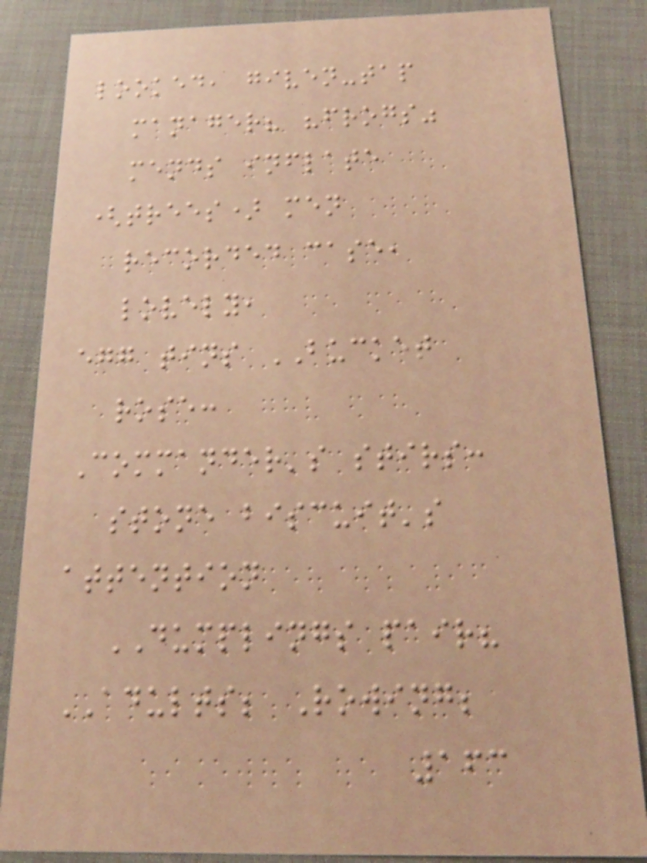looked, given-tap
manager? "frogs"
mends inflate
(trees) men
recorded case,
lovely,
egg tins BUCKET
rose:
Commander's stirs:
stone biscuit's
attention
DUMPLINGS pair?
ADULTS; Rowing;
163
